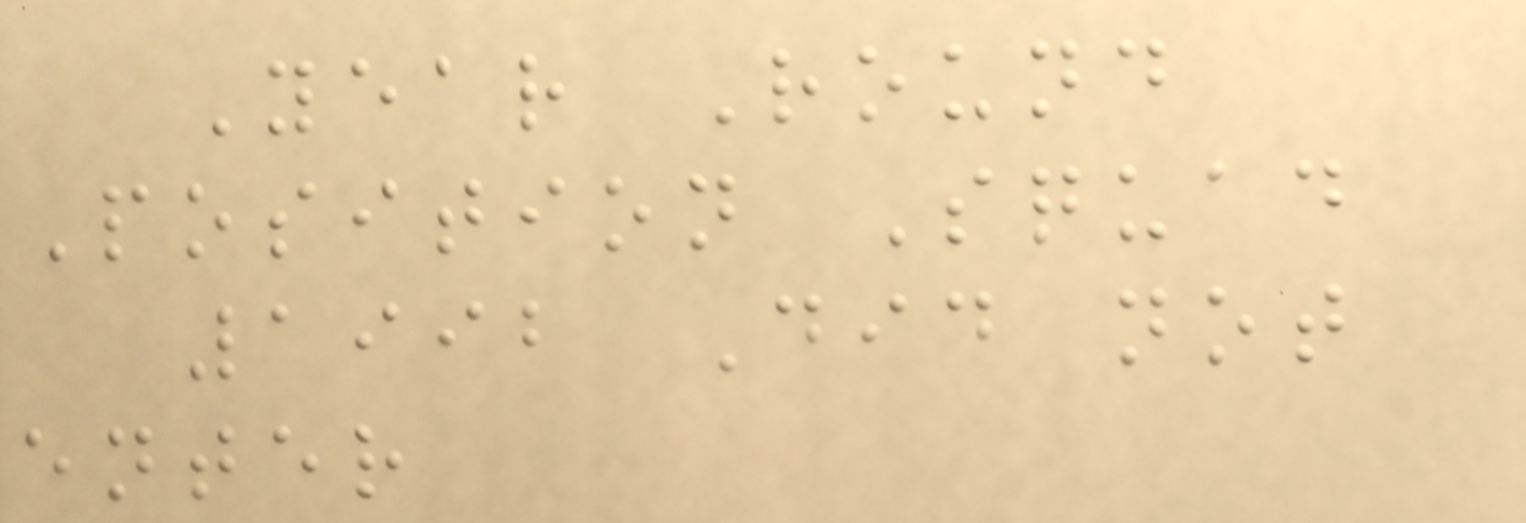Year Round
Position Squad
1992 Did not
enter
